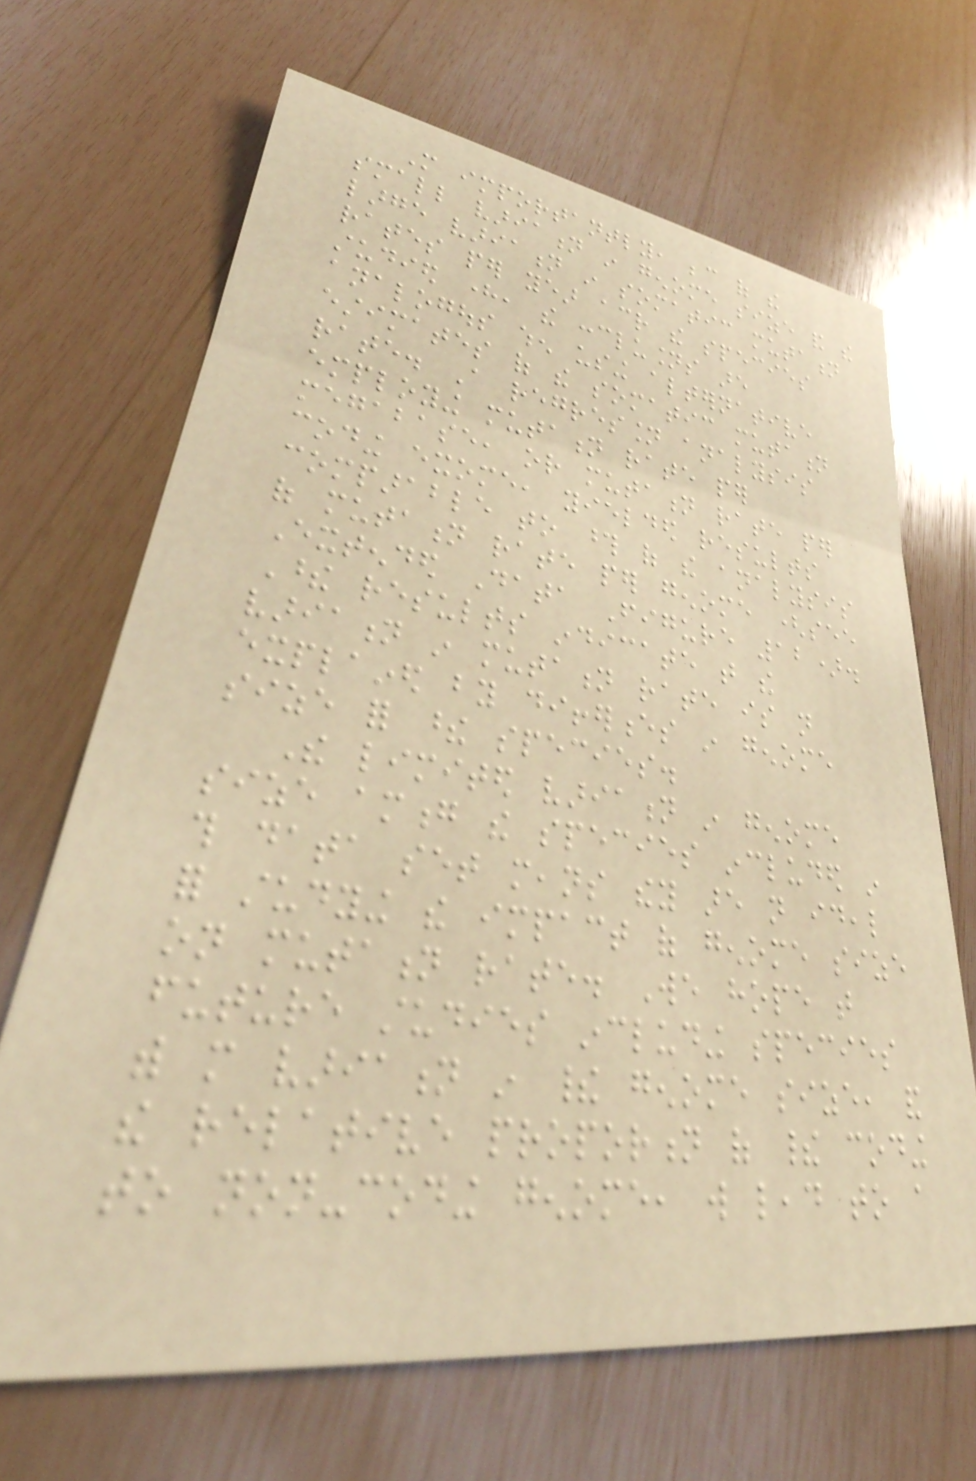More importantly, because of the
small variation in genome size and the
large variation in somatic mutation
rates per year across the species
studied here, the conclusions are
analogous when using alternative
estimates of the somatic mutation
rate. A regression analysis
employing mutation rate per
megabase, or mutation rate per
coding exome, yielded results
comparable to those of the analysis
of mutation rate per genome (see
Extended Data Figure 12).
These results indicate that the
variation in mutation rate is not
explained by differences in genome
size for these species.
The limited variation in genome
size among the species included in
this data set means they are not ideal
for studying the impact of genome size
on mutation rate. We hope that
future studies including species
with more variation in their genome size, and
the relative proportion of their coding
to non-coding genome, will lead to a
